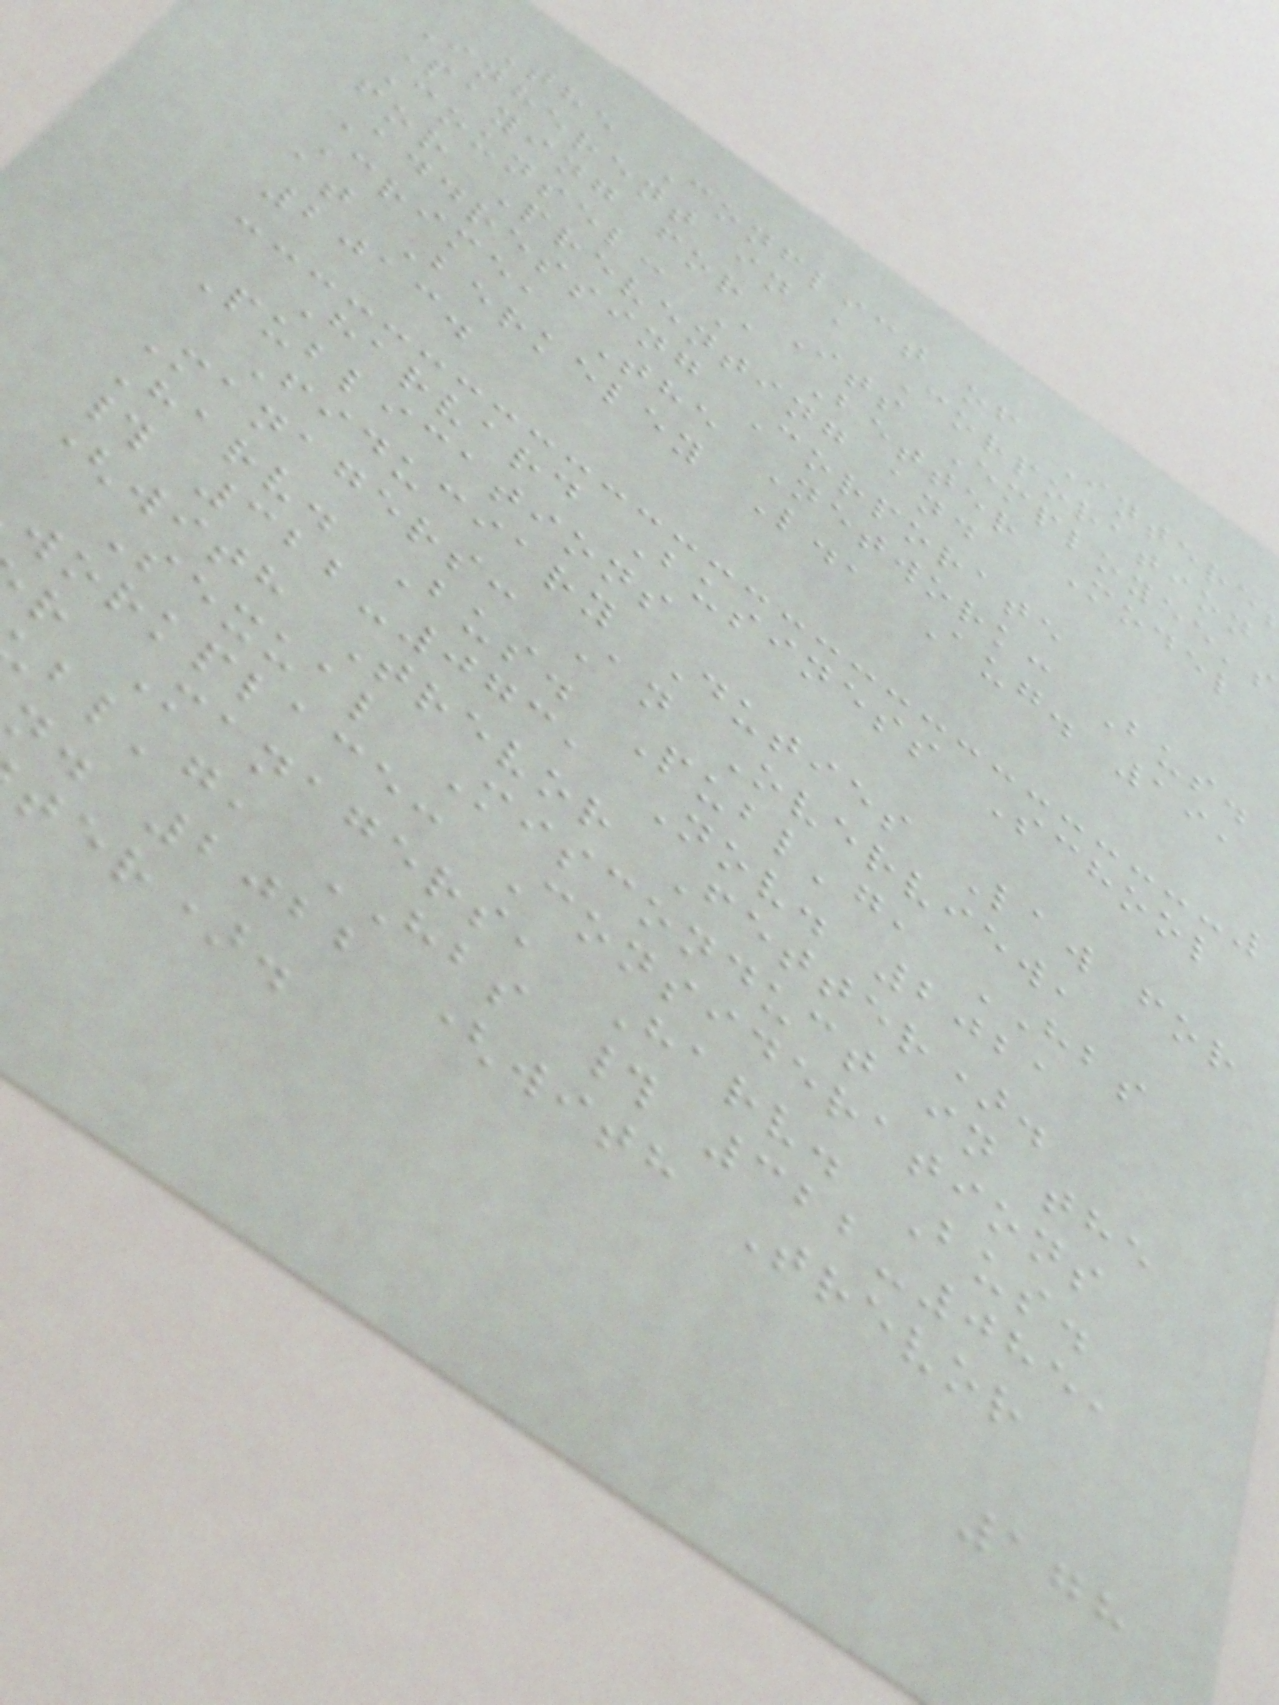The Conflict of Intere
Inherent in a Corporation
Paying for Its Employee's
Counsel: A Better Model
for Preventing and
Addressing Corporate
Crime, The Network: Bus.
at Berkeley L., Aug. 19,
2013.
Harvard Business School
Publications
Fiduciary Duties Law for
Managers: An Overview,
Harv. Bus. Publ'g, HBS
# 322-073, Nov. 2021
(with Trevor Fetter).
Sexual Misconduct in the
workplace: Considerations
r Managers, Harv. Bus.
bl'g, HBS # 322-085,
n. 2022 (with Trevor
ter).
178
